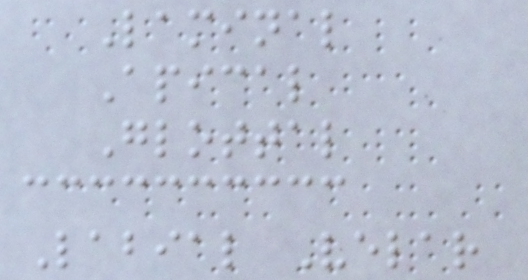Laminal
Apical
Glottal
Labial Velar
